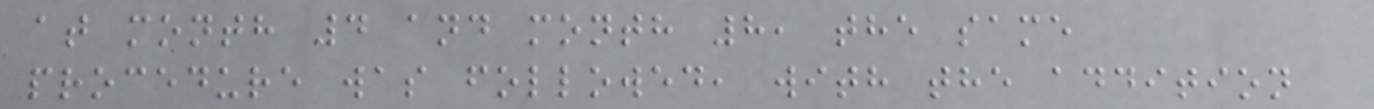at month 4 and month 8, the same
procedure was followed, with the addition
